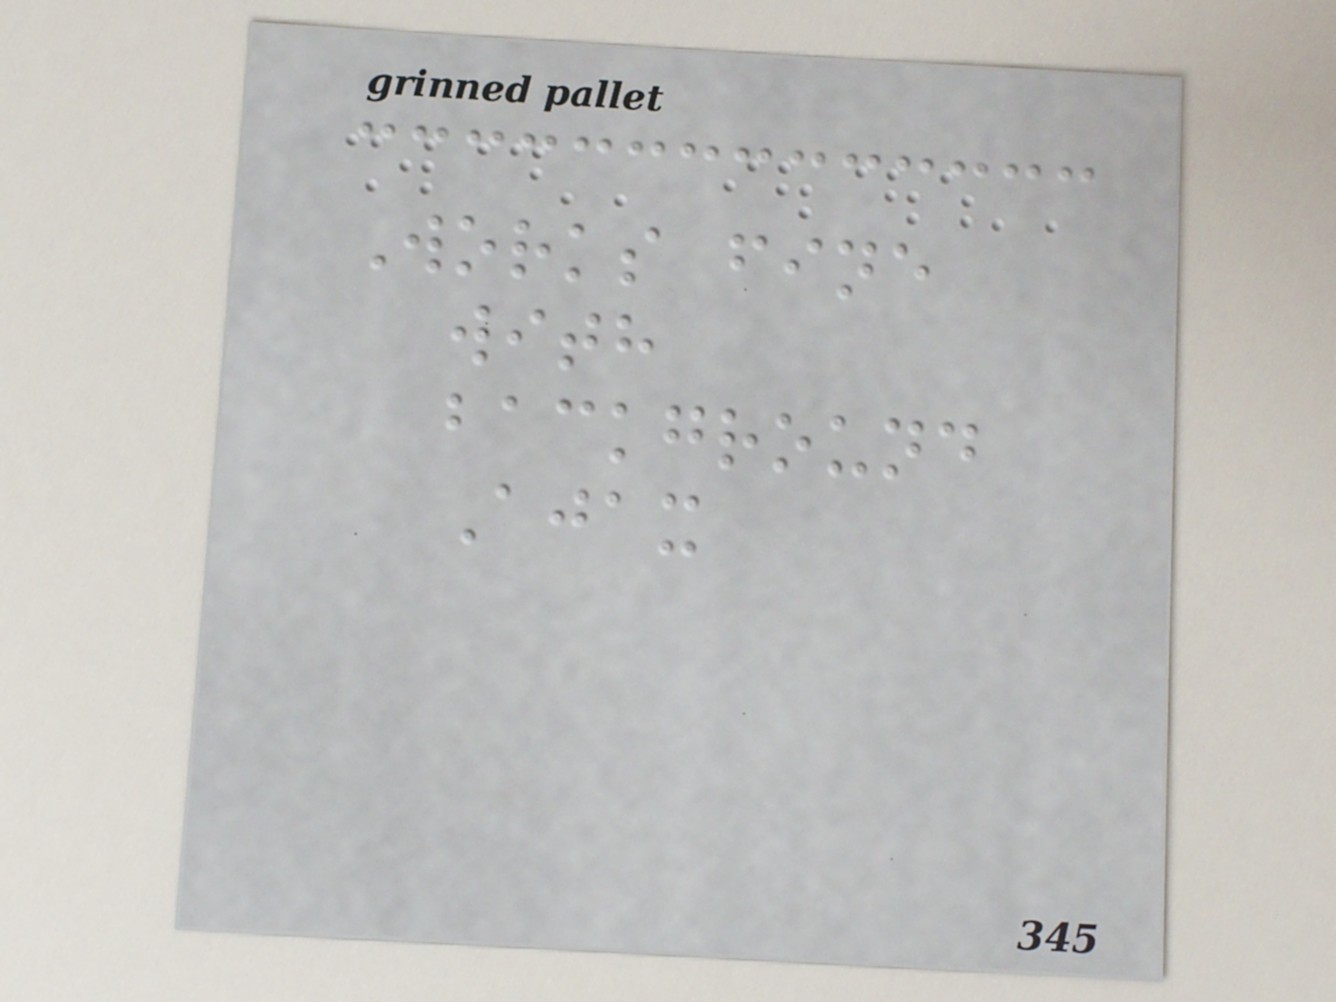Works fine
with
background
Ajax
